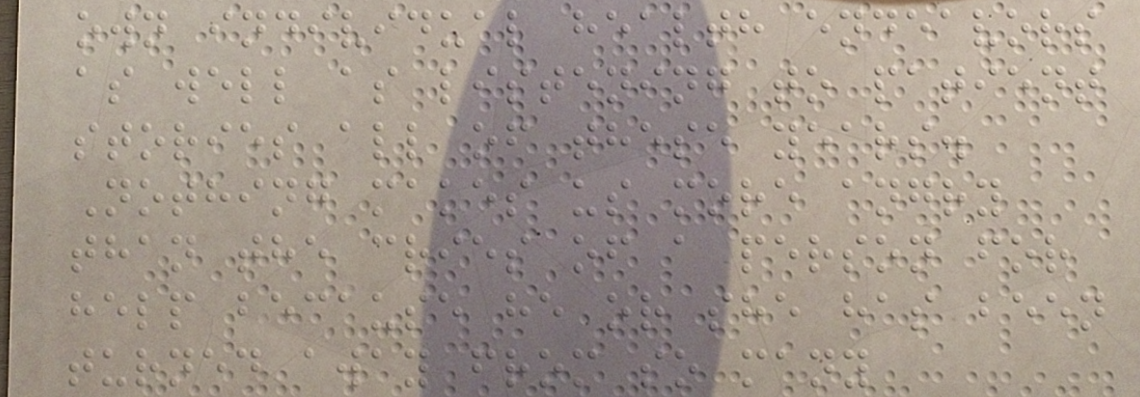own individual health endeavors
as well as listening to patient
stories all of these years.
Nothing makes us more angry
than the cries of a person for
help because he or she has been
turned away from so many
